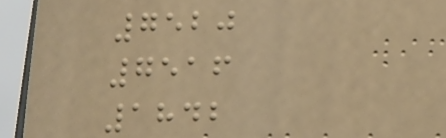7520
7516
1842
